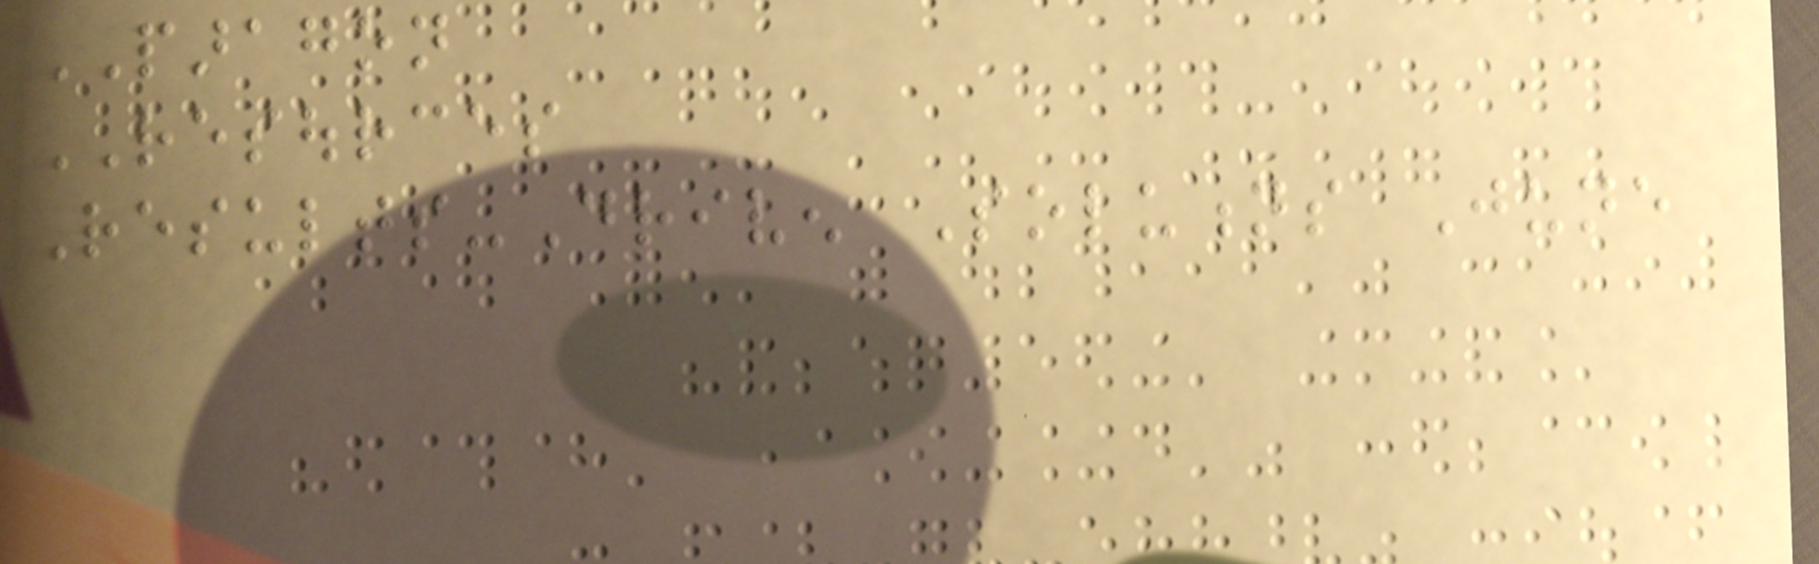PARAGON
RESOURCES
Results-Driven Solutions June
